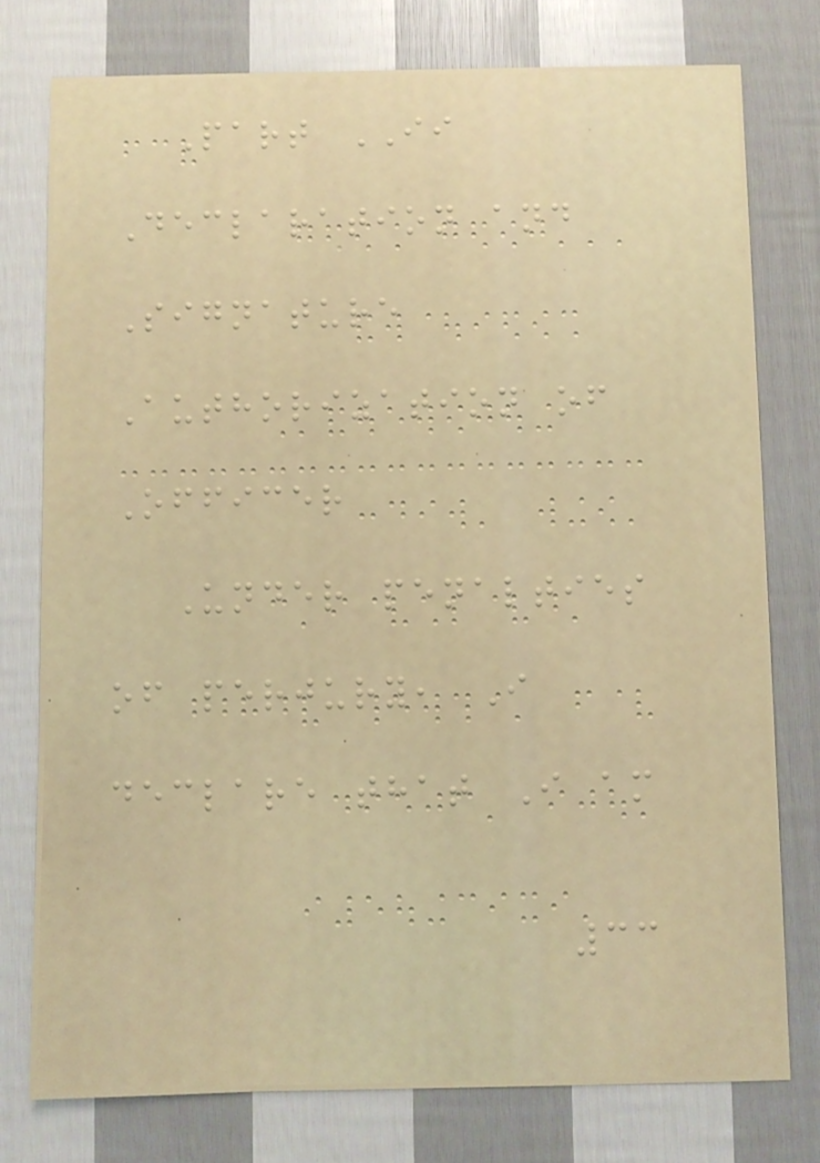Part II
Declaration and
Signature
Authorization of
Officer
Under penalties
of perjury, I
declare that I am
33
